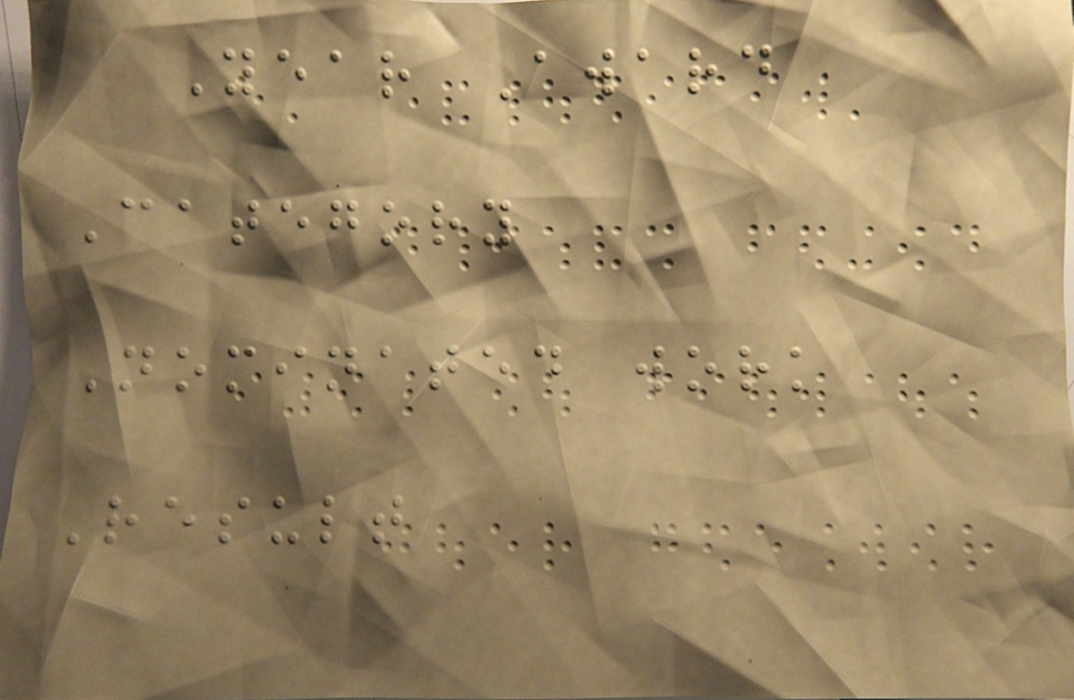Year Award
Category
Nominated work
Result
